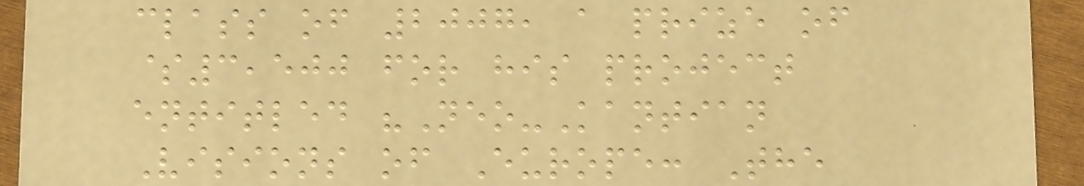class of 2007, a prize of
$3,500 for his project
entitled "Neo-Kantian
Visions of Europe: The
